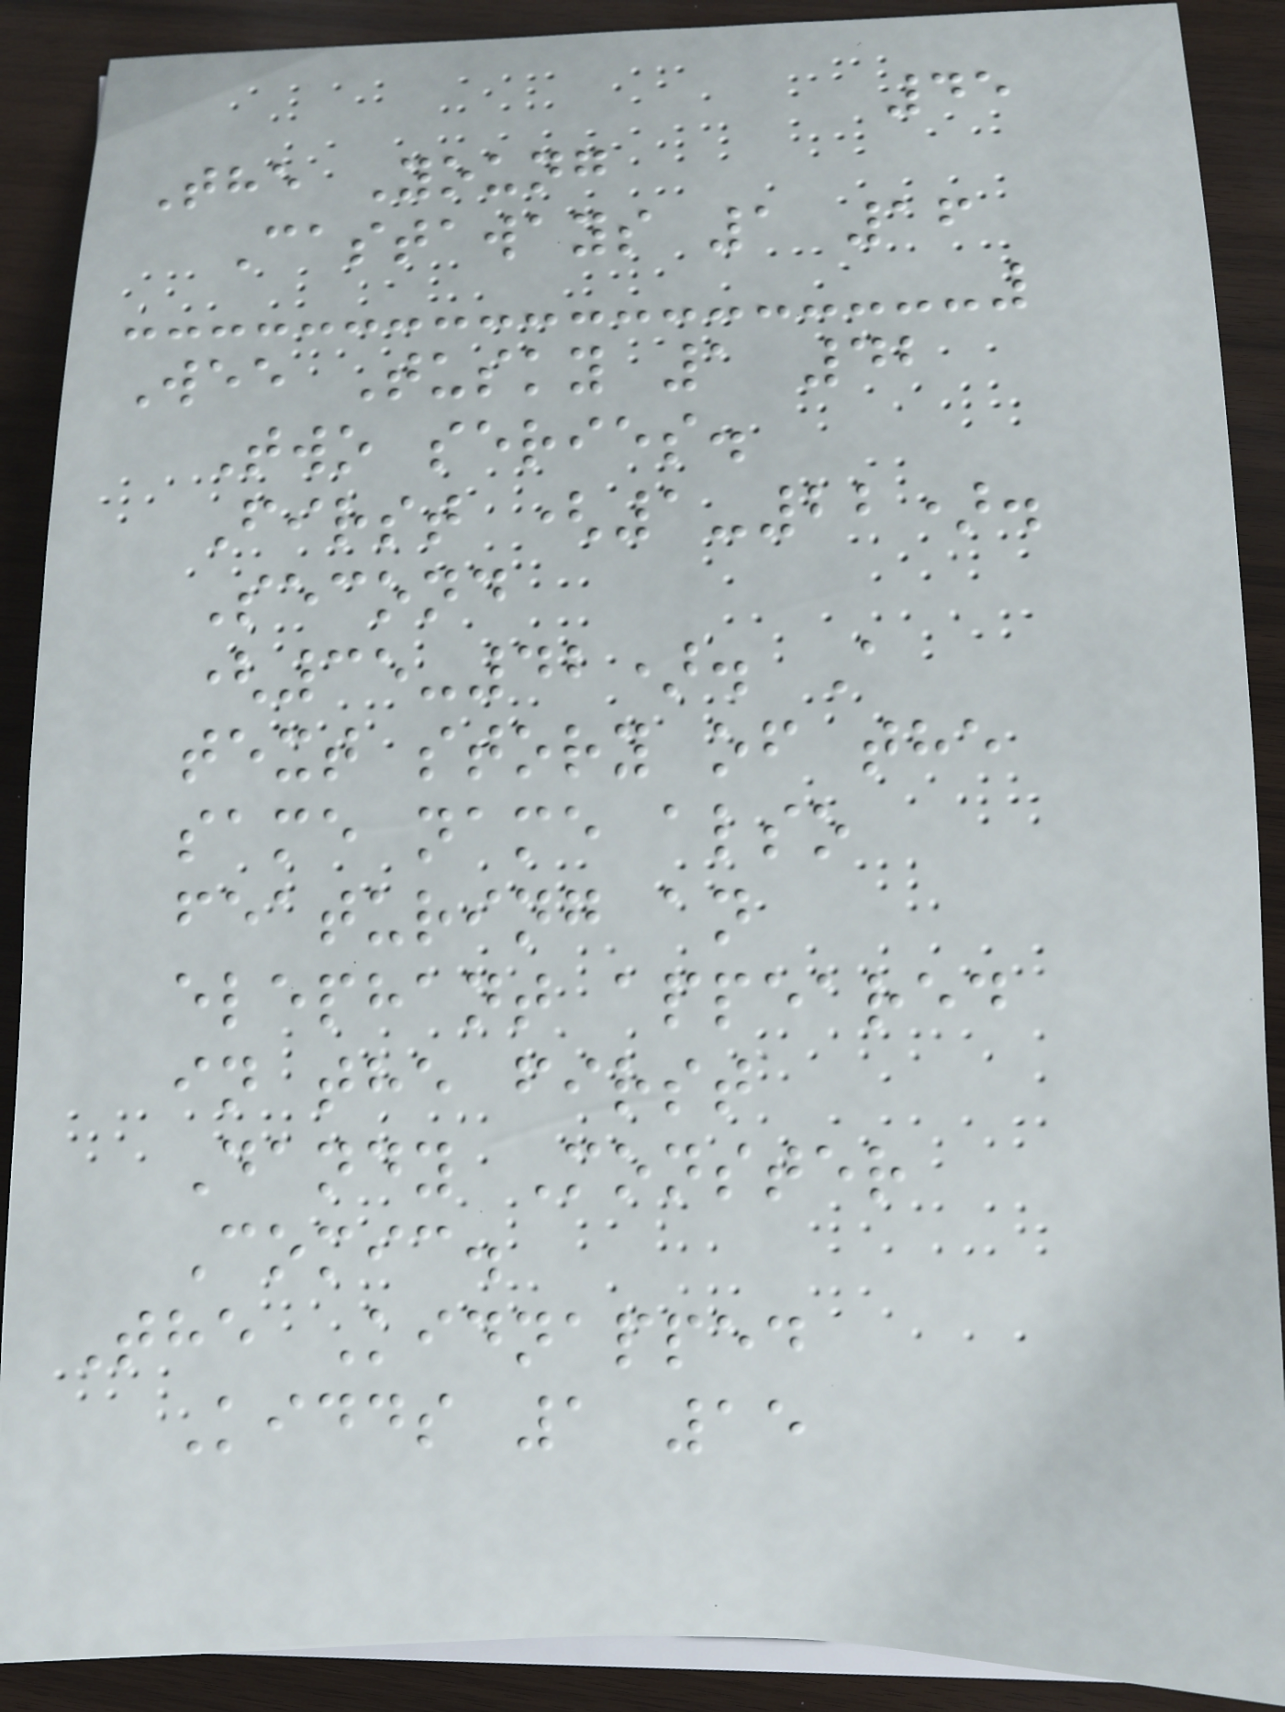45
The Young
Castaways 1 16
Wee Tusky 1 42
Two series.
First (1-22).
Second
(35-42). A
text story of the
same name also
featuring an
elephant appeared
in the first
Dandy Monster
Comic.
The Kidnapped
Kidds 1 15
